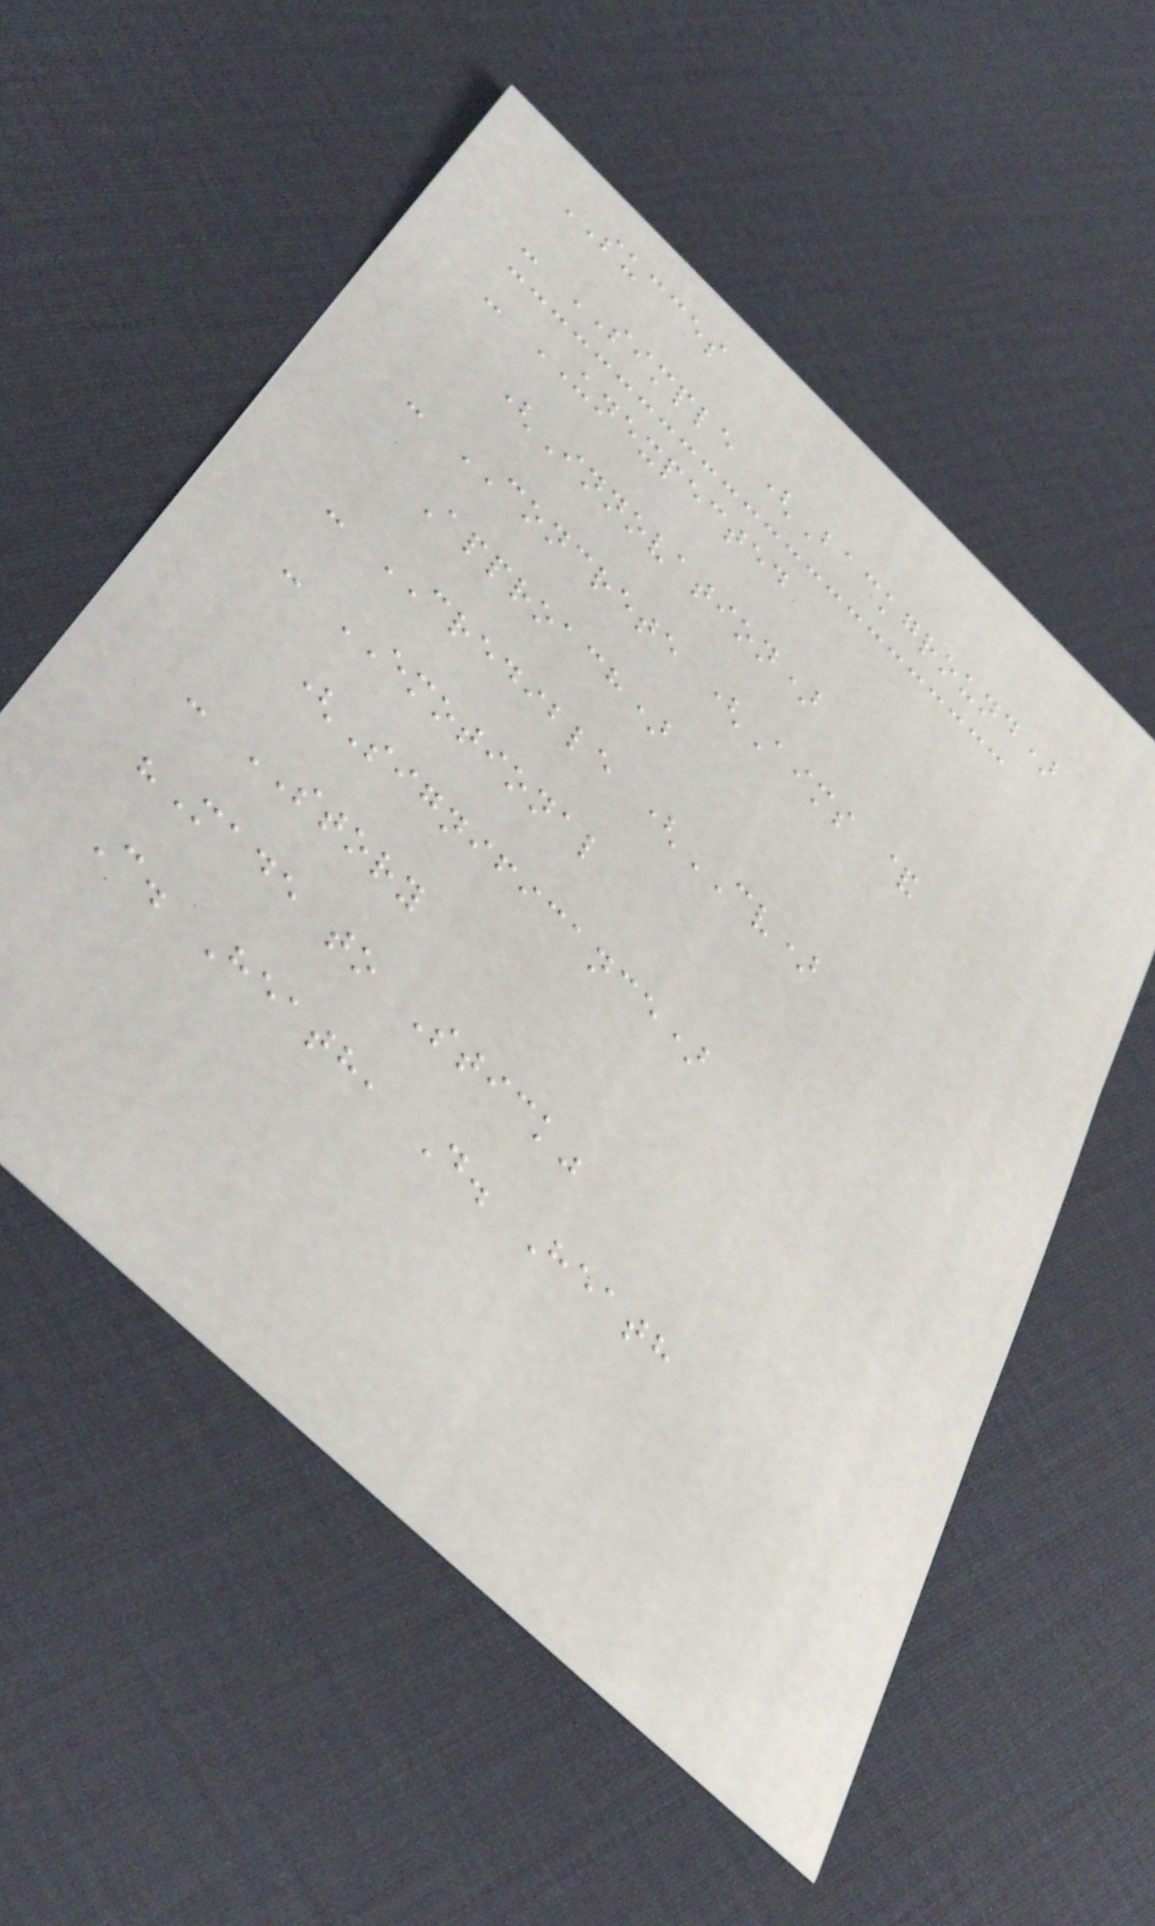SUCCES
- SIMPLE (Background)
- UNEXPECTED
(Innovation)
- CONCRETE (Aims &
Approach)
- CREDIBLE (CV)
- EMOTIONAL
(Significance)
- STORY
"Made to Stick"
C. Heath, D. Heath
